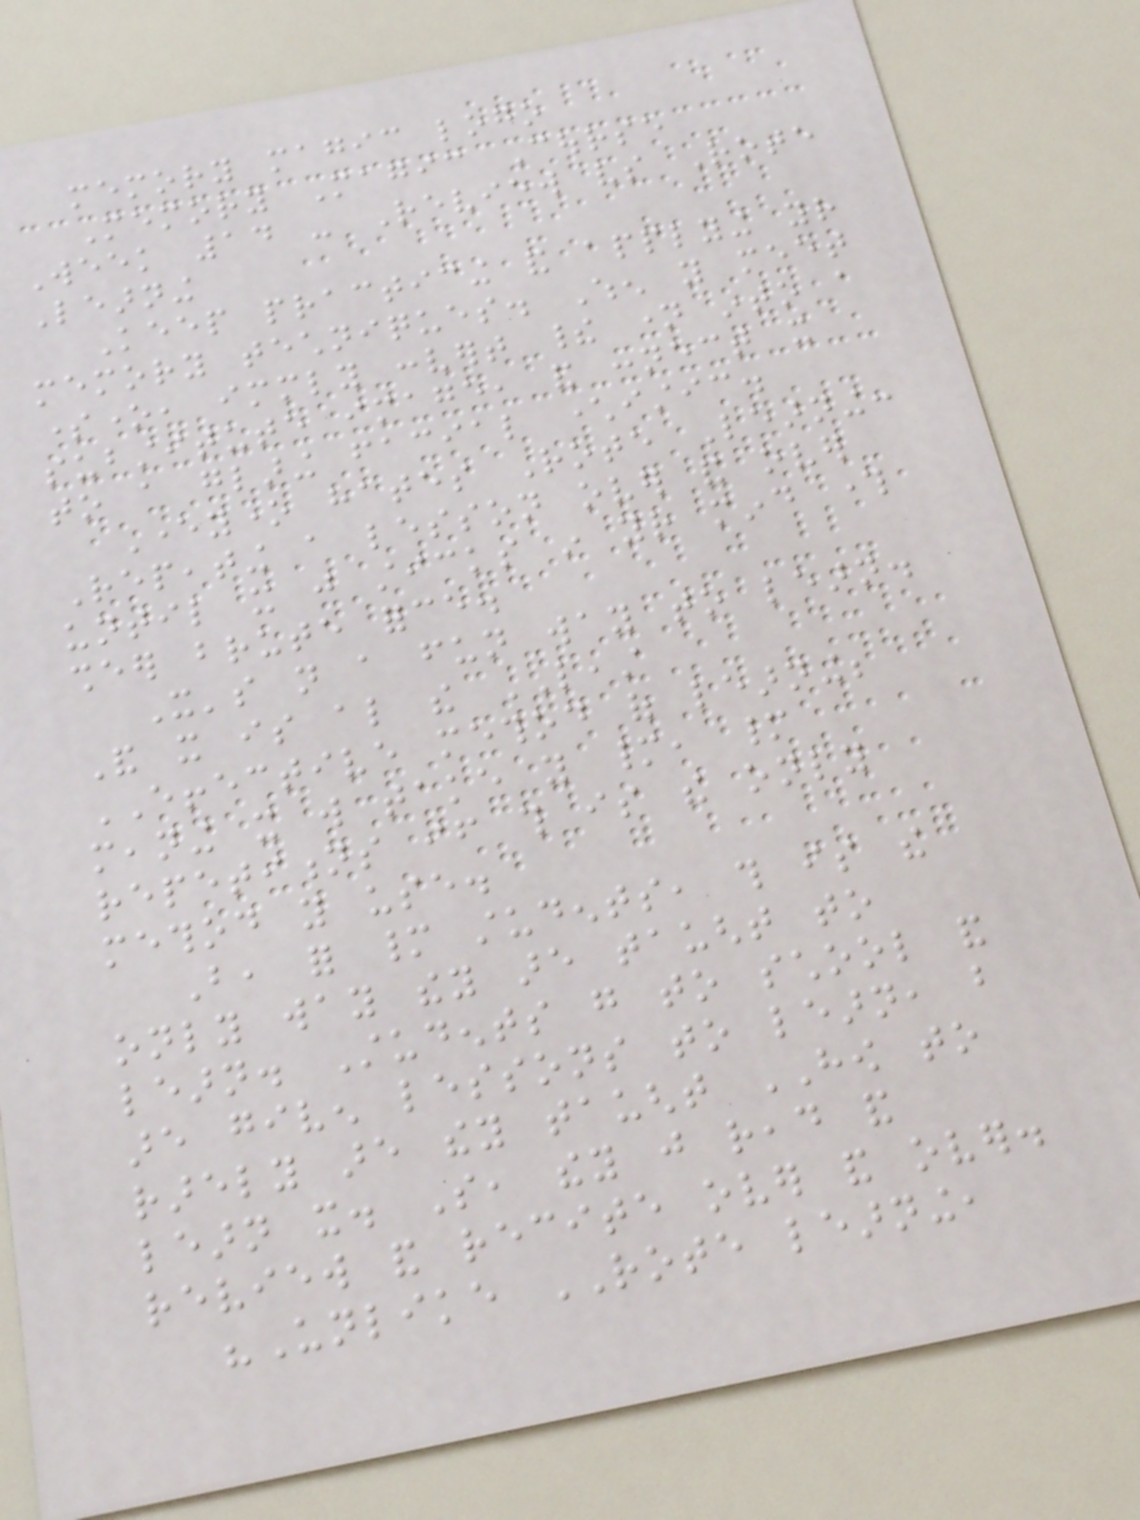memory magic logo
Memory Magic Course
Week 14 - Review vs Rote
Learning
Keep practicing and applying your
memory techniques. When you meet
someone, immediately convert their name into a
substitute image, and connect it
to a glaring facial characteristic.
Everyone hates Rote Learning:
Repeating a lesson over and over
until it just sticks in your mind through
sheer brute force.
It's not a fun way to learn.
And it is also the LEAST
EFFECTIVE method of learning;
meaning it will take you many, many
repetitions if this is the only
method you use.
But, for many students, this is the
only way they are taught to
learn. Students go to school and
are given lessons to learn, but
rarely are they taught HOW to
learn it. So, they just read and
review and recite over and over.
"Unlike ROTE learning,
